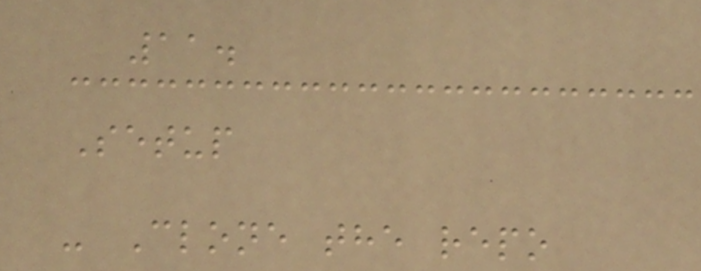11.
Setup
- Clone the repo
